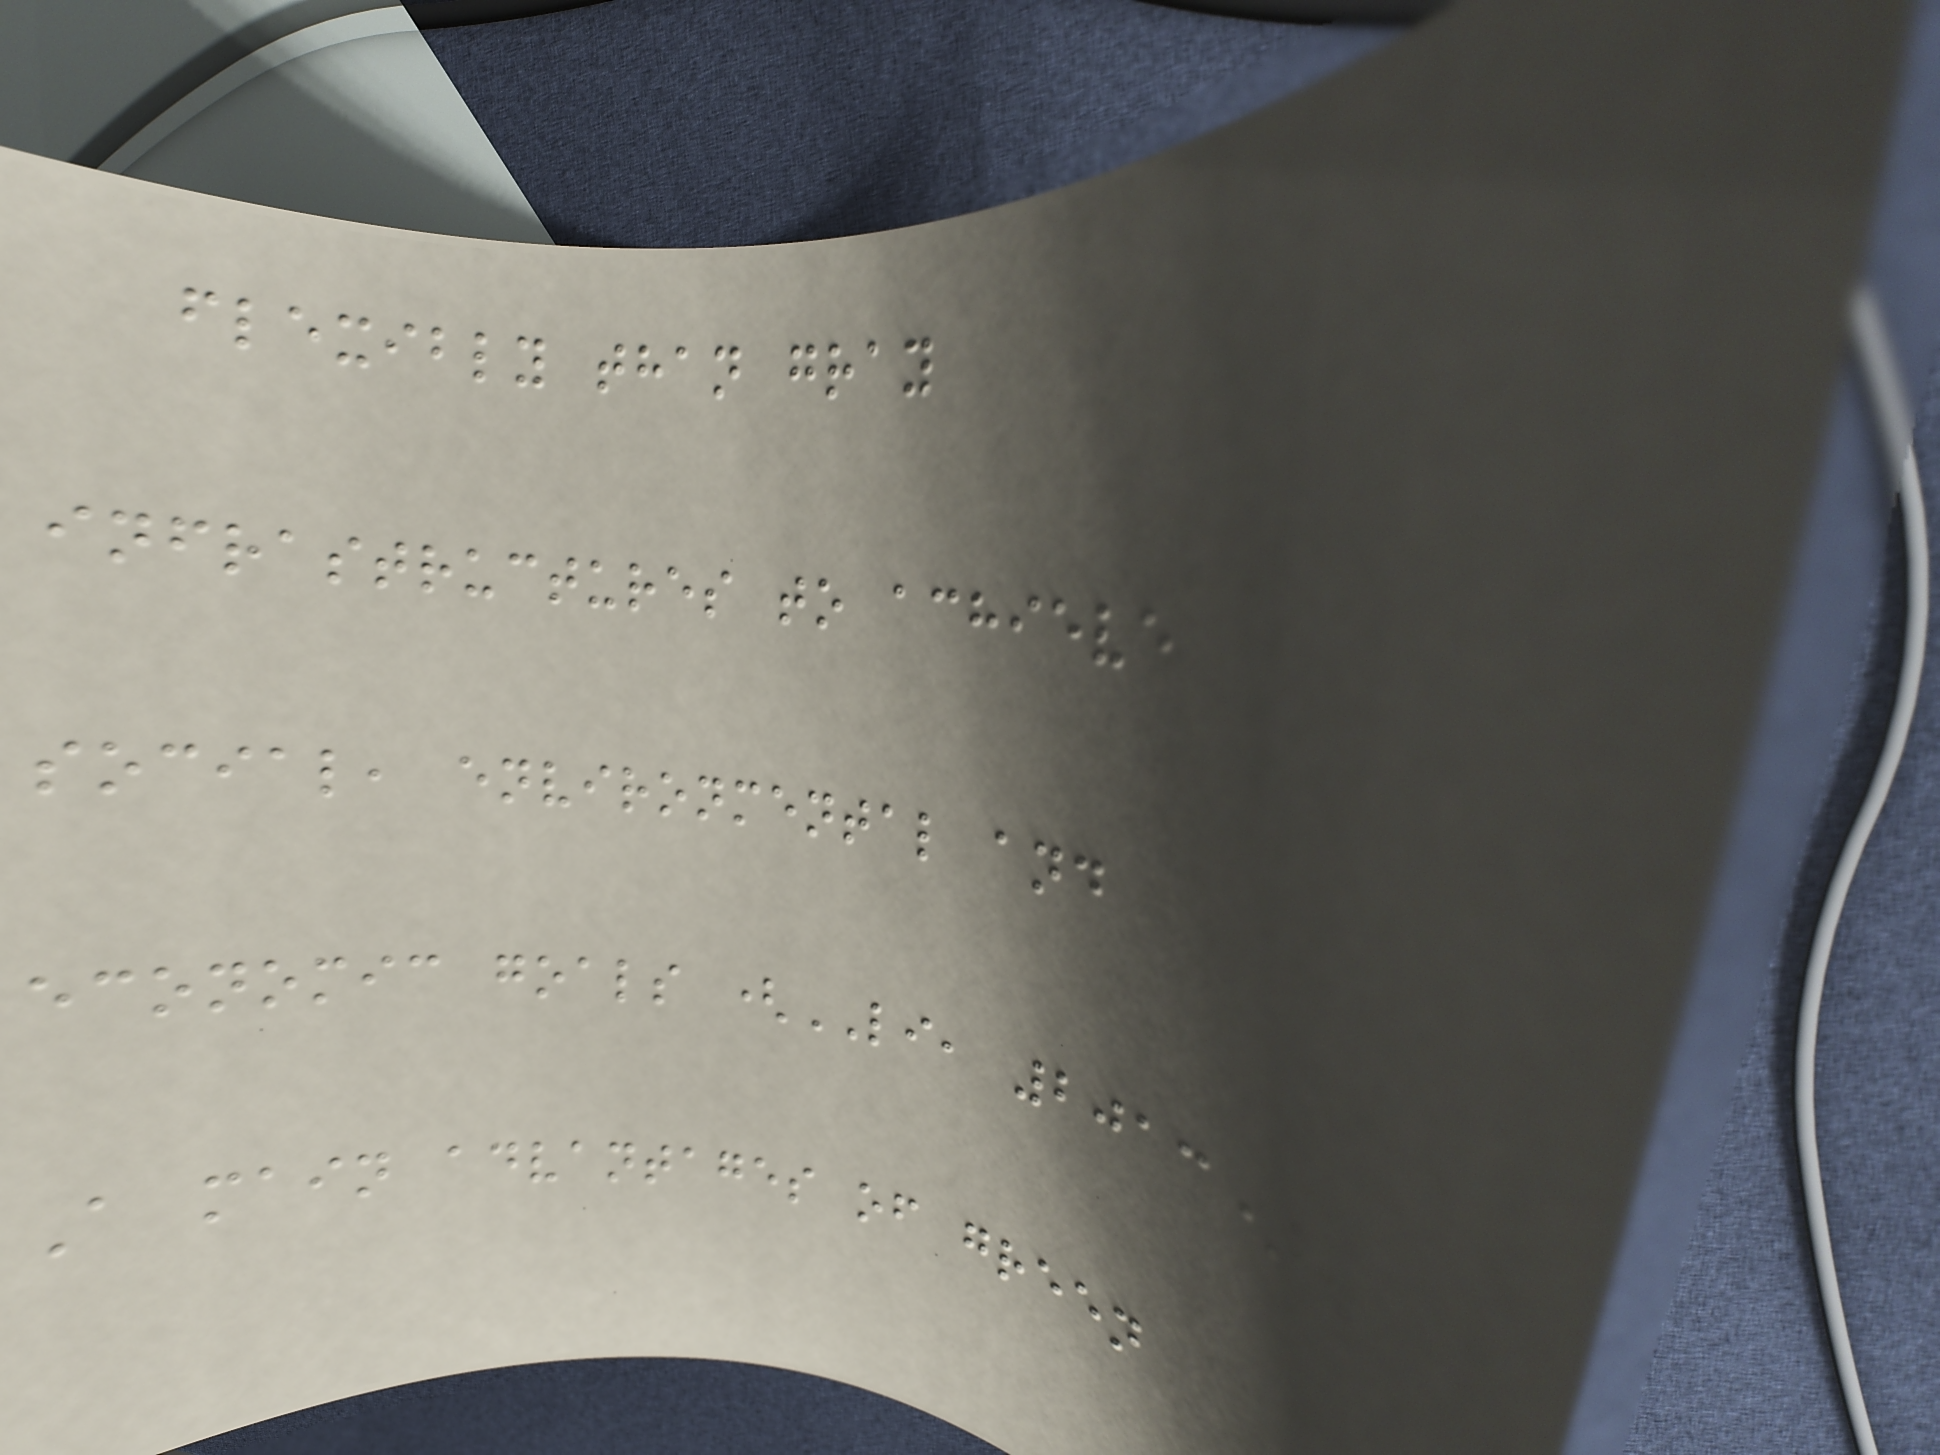flexibly than gray
infrastructures to achieve
social, environmental and
economic goals (LI, 2013).
A main advantages of green
